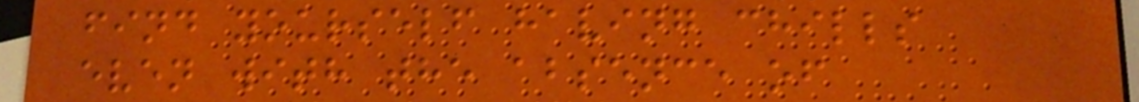find yourself having chills
even with the absence of
